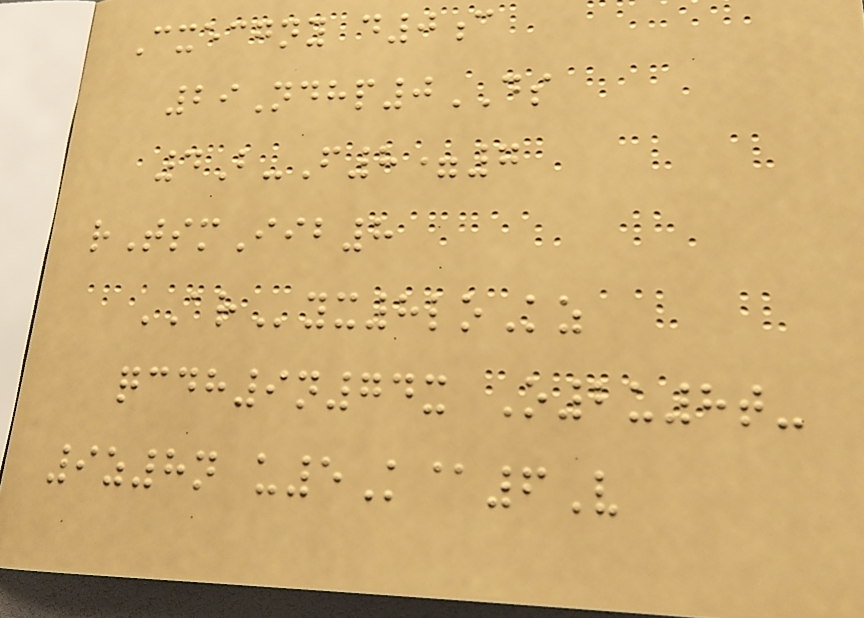Cxecgny d0c
29Ndhp0DS
4B-F8=7
rTsmIib8
ARyx8loKz
qcdh9n74x O2u8t-
9z8n u5K@6V
